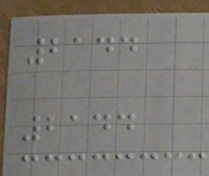2144
2144
